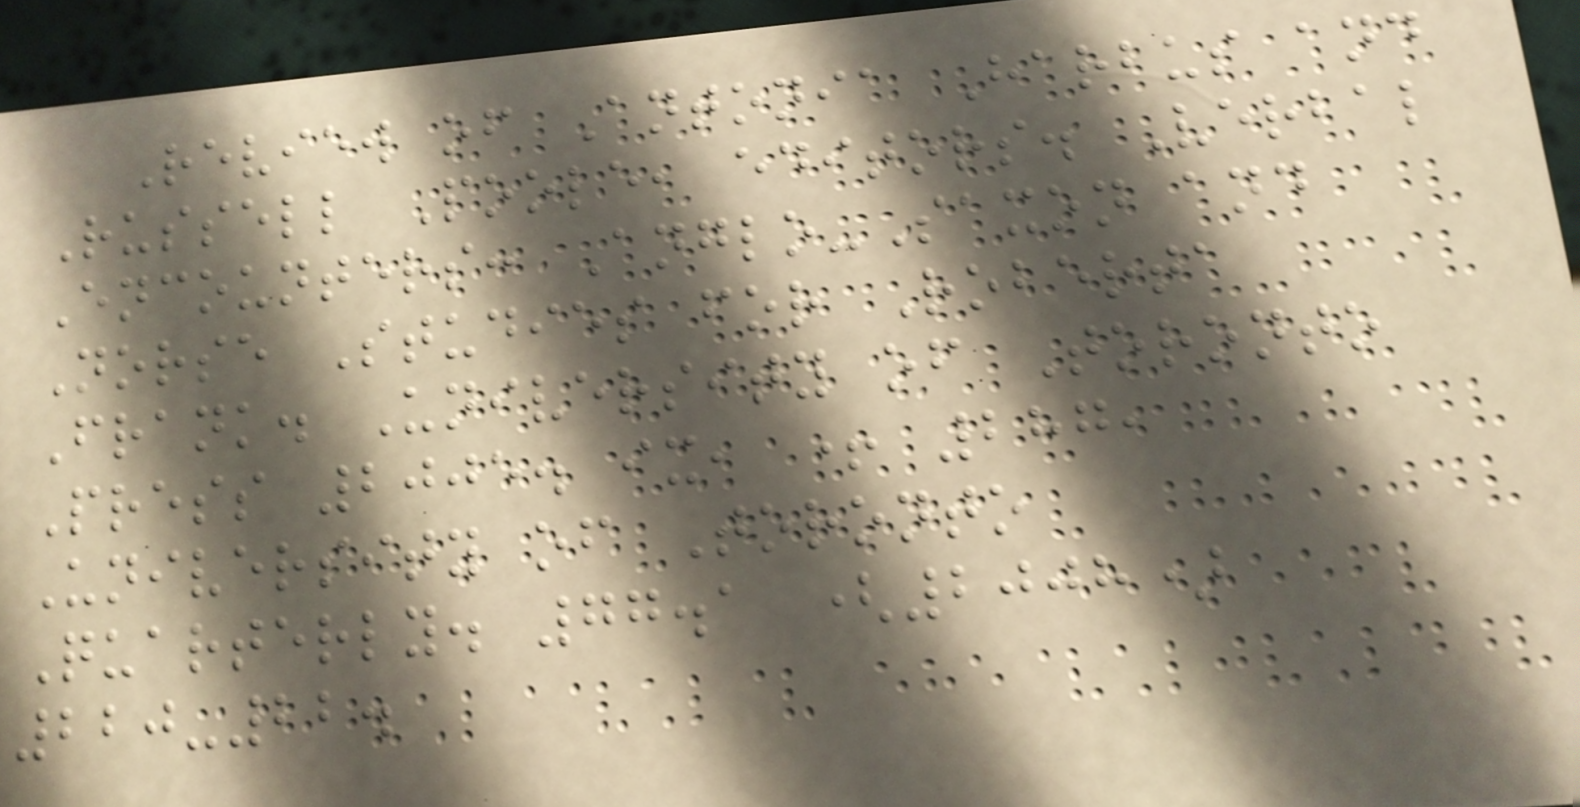Review of Antonia Harbus and
Russell Poole, editors. Verbal
Encounters: Anglo-Saxon and
Norse Studies for Roberta
Frank. University of Toronto
Press 2005. ix, + 287,
University of Toronto
Quarterly. 77.1 (2008)
220-22.
